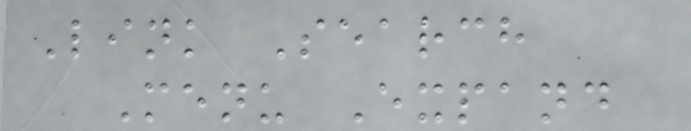Link Search
Menu Expand
